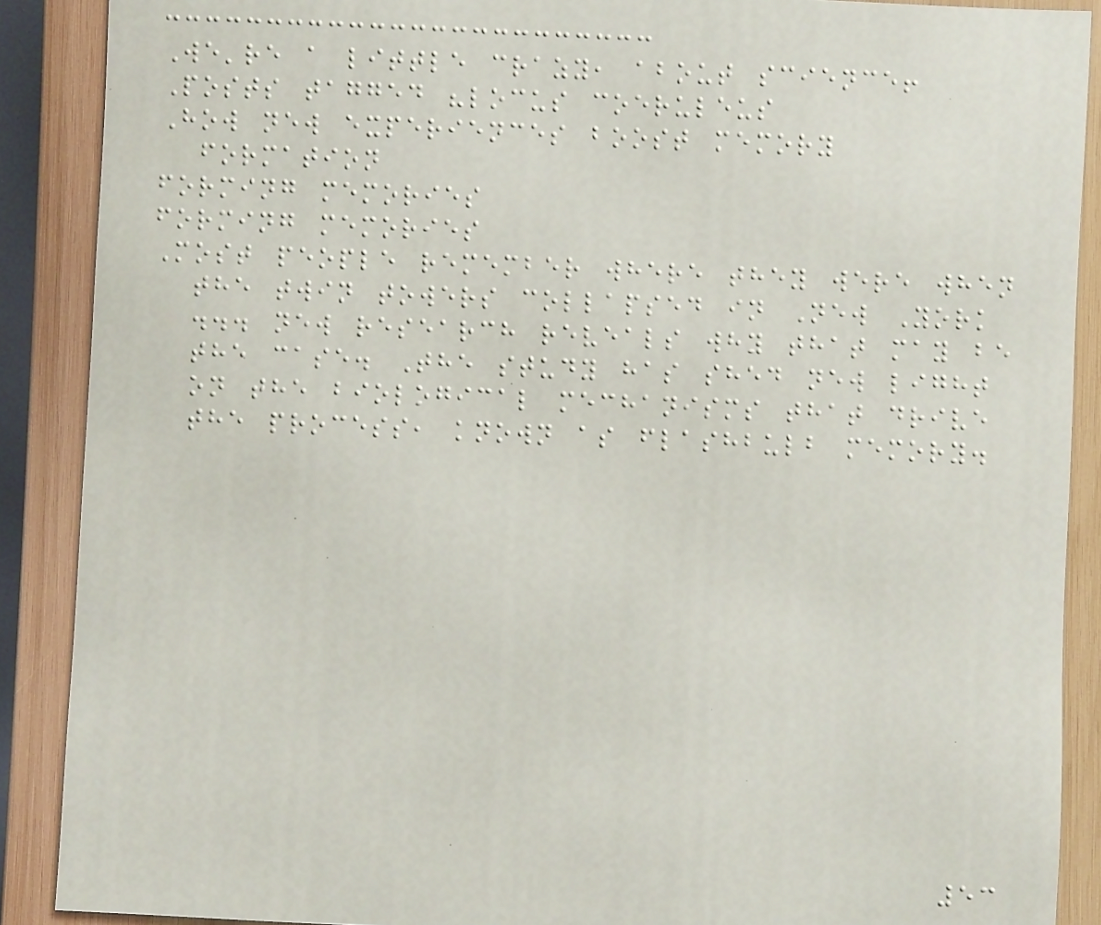We're a little crazy, about science!
Posts tagged "locus coeruleus
How new experiences boost memory
formation
forming memories
forming memories
Most people remember where they were when
the twin towers collapsed in New York
... new research reveals why that may be
the case. The study has shed new light
on the biological mechanisms that drive
the process, known as flashbulb memory.
53
